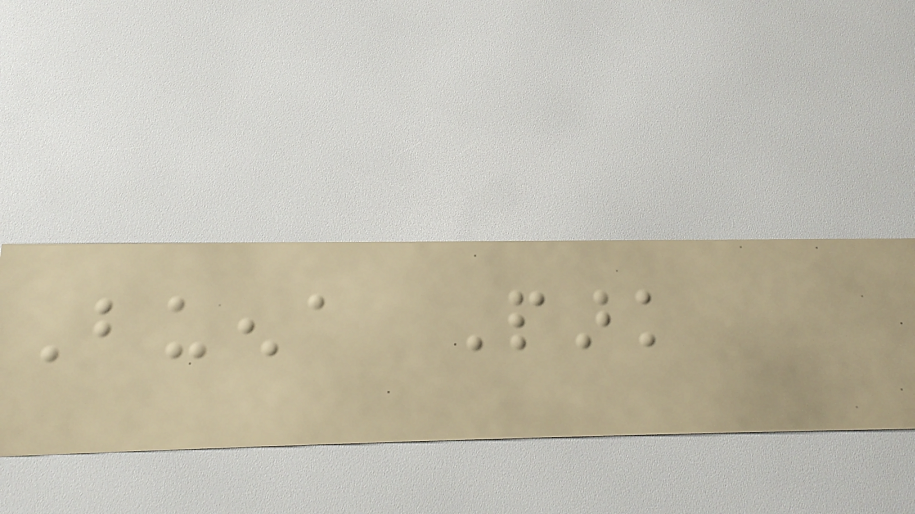Buena Park
